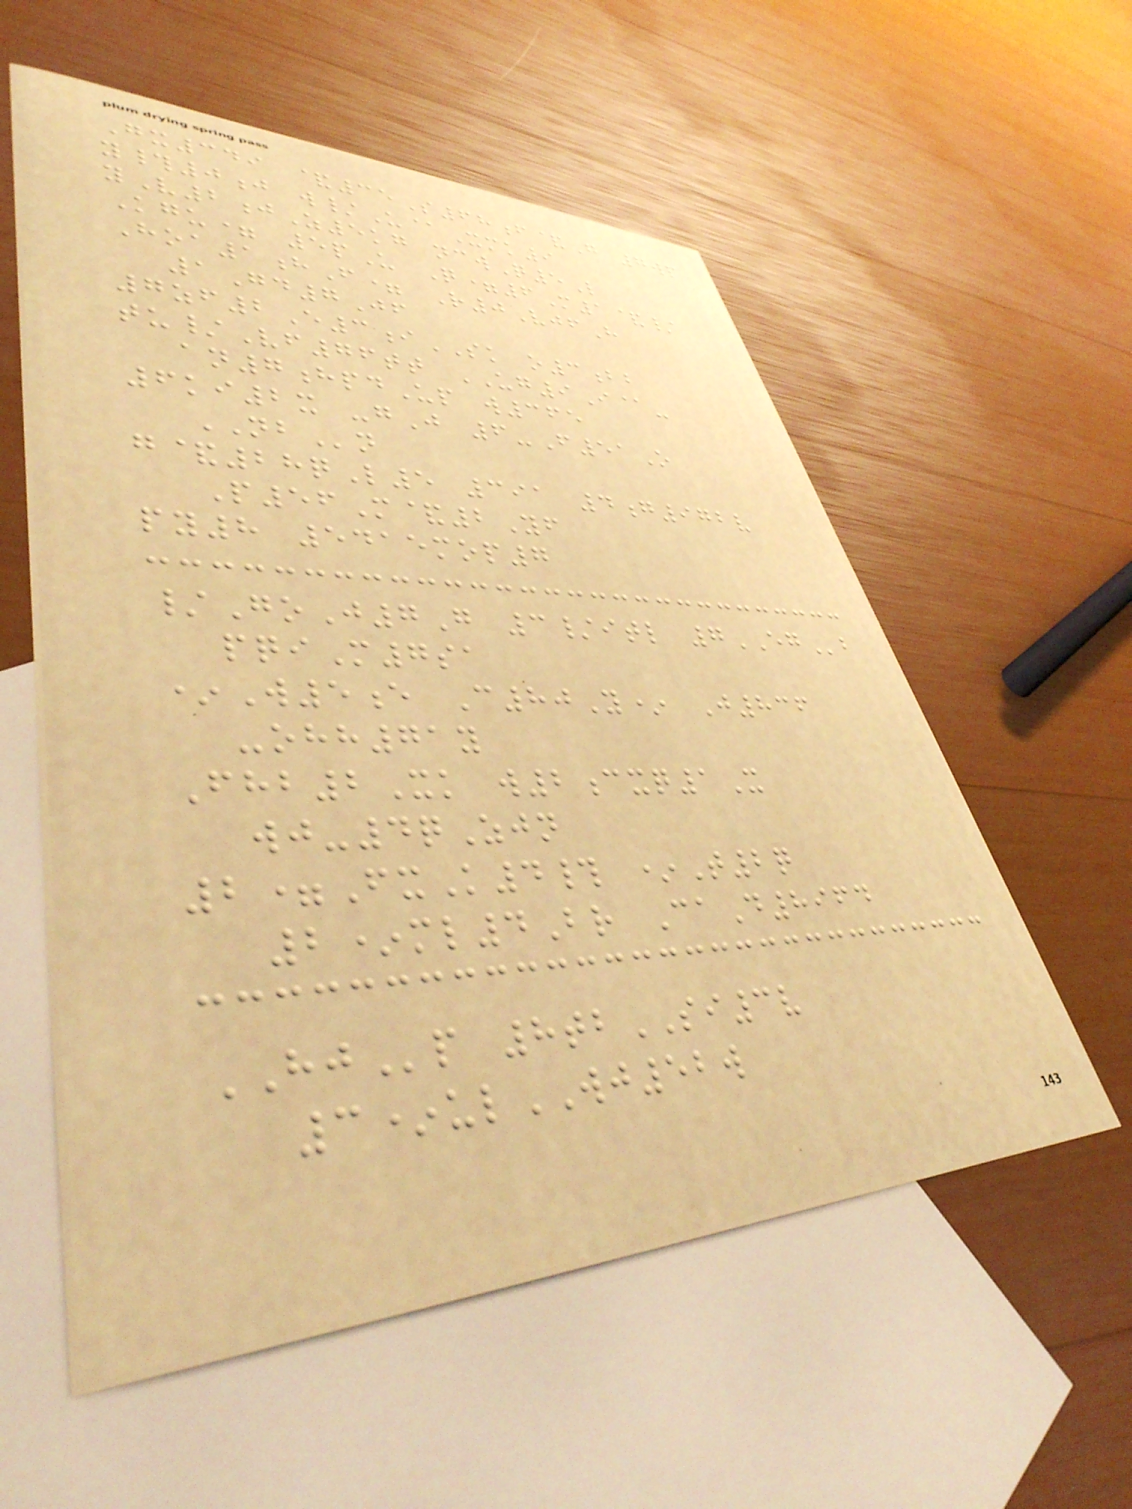Gx349 &35S68f&G 7wp
y#0j w/U@Xmk9
yV2jZ5kg ncwQ5L
Kgu= 5pU Q=6M1&/
Hoa1hF= R0VjfH
1Gd7Jf
7zf2E3iSK o3bb
tu/Vf76tt UG9I@-
an7hpdUp w365
6ki2x -gJ 6-F51O
NBn
g&28qL5 391 4g972v
P56M&2Yf
py8 5415mop7
/GoJ7G 3/itl 7EGb
pqiM7sa
*W5e C80Y* J836
-ohh71y
Fhb2Xk w2cxq1X
wj-4qZjn
2=FxK4# *T2q
2*ml4Br CaD8964
HJp 8tbSI3v
3*ulWJ52w
